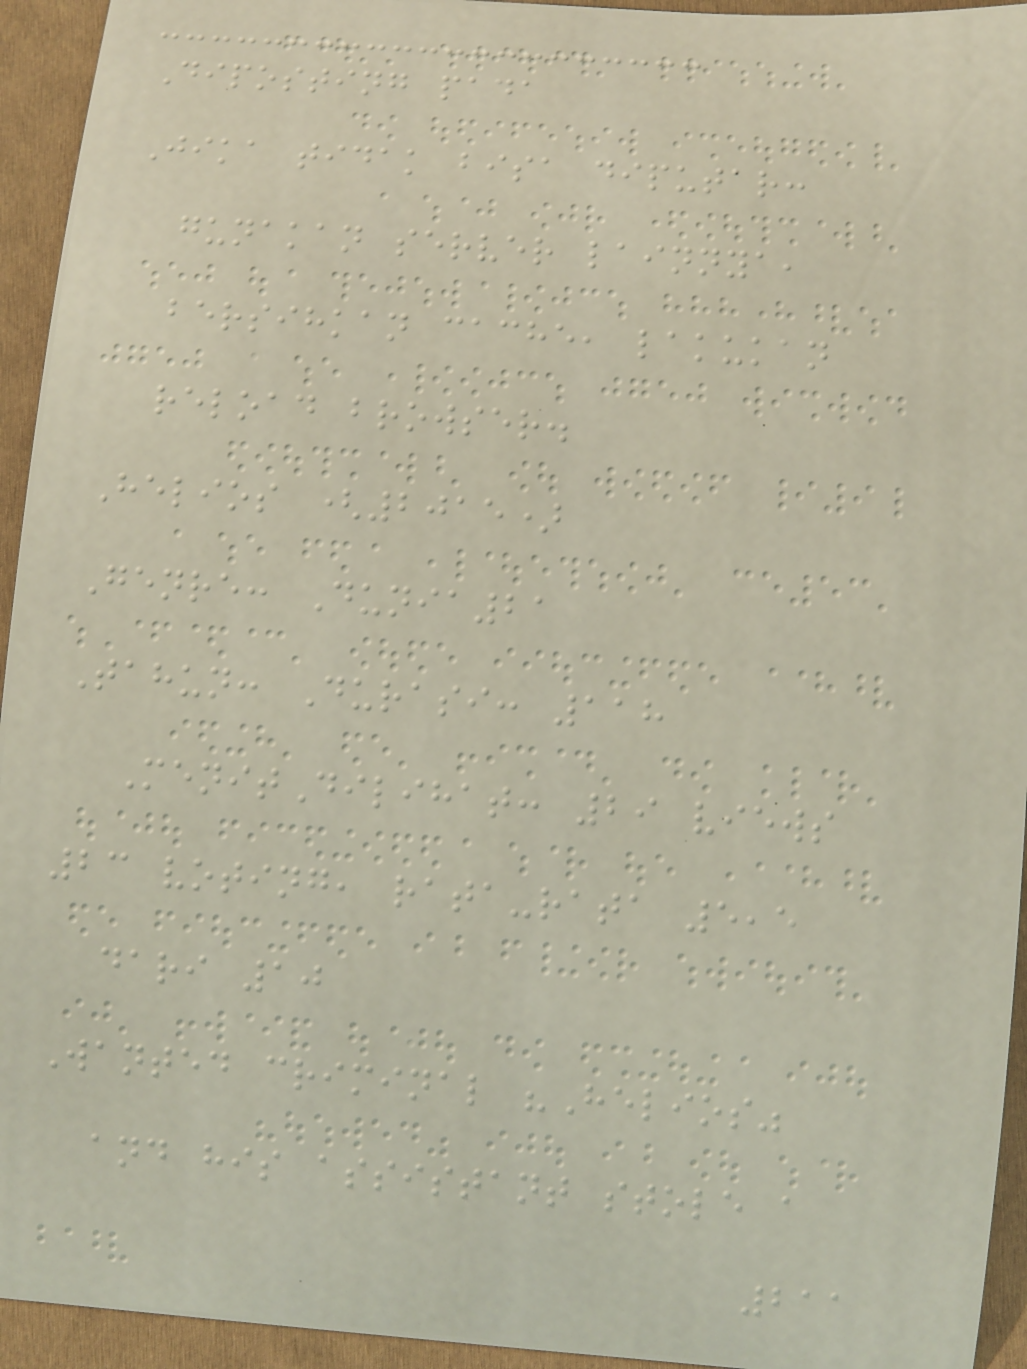Diposting pada
Jika tidak bisa diputar:
gunakan server lainnya,
bersihkan cache, lakukan
reload browser.
Helios (2015)
Genre: Dunia21
Tahun: Durasi: 118
MenitDilihat: 29 views
23 voting, rata-rata 5,5
dari 10
Wanted criminal "Helios"
and his assistant stole a
211
